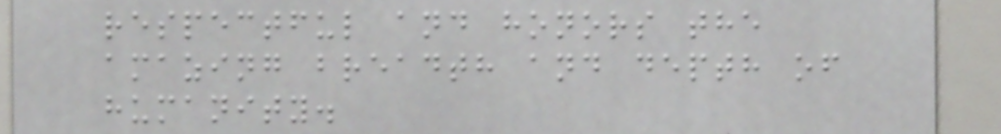respectful and honors the
amazing breadth and depth of
humanity.
